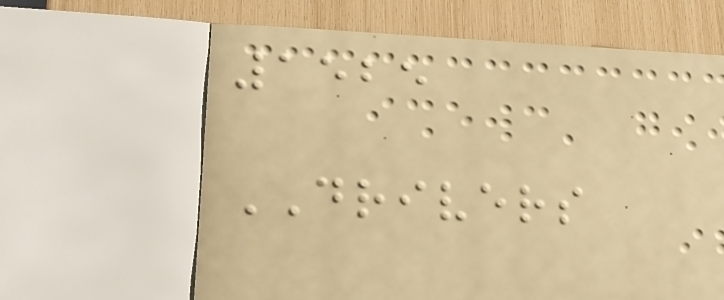1525
DRIVERS
